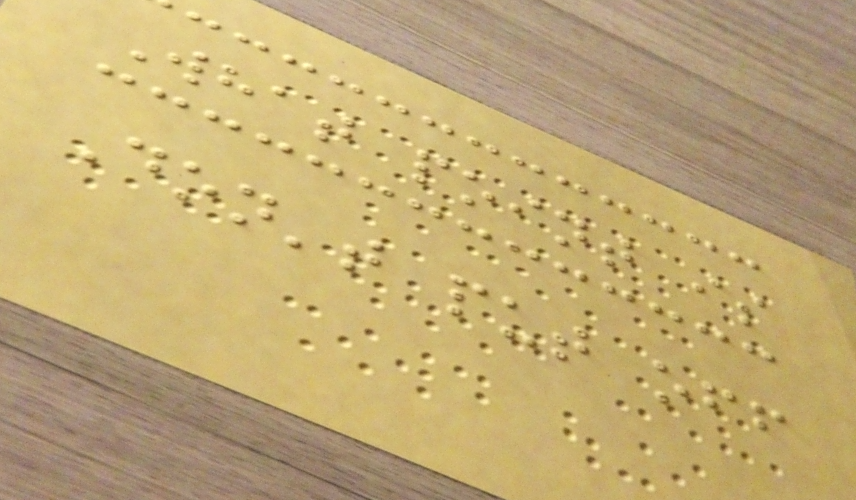What point is
Don't put off
